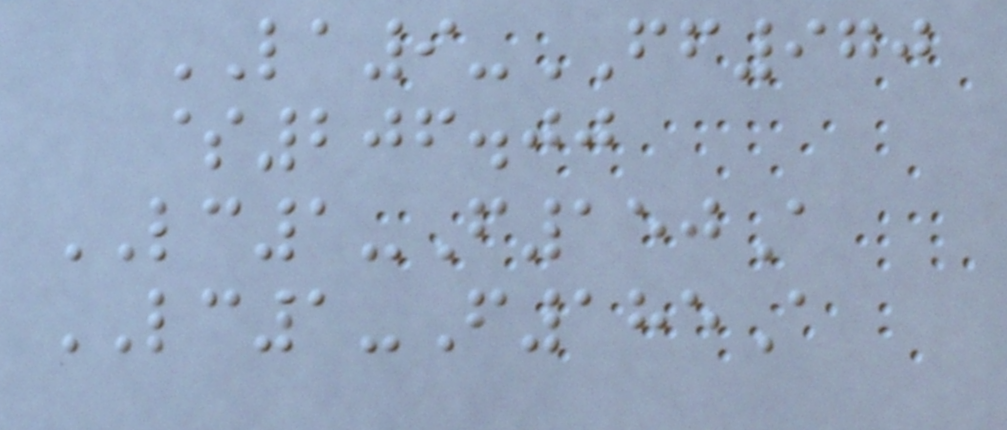LA9-FF970
$206.00
LC1-F150A
LC1-F185A
